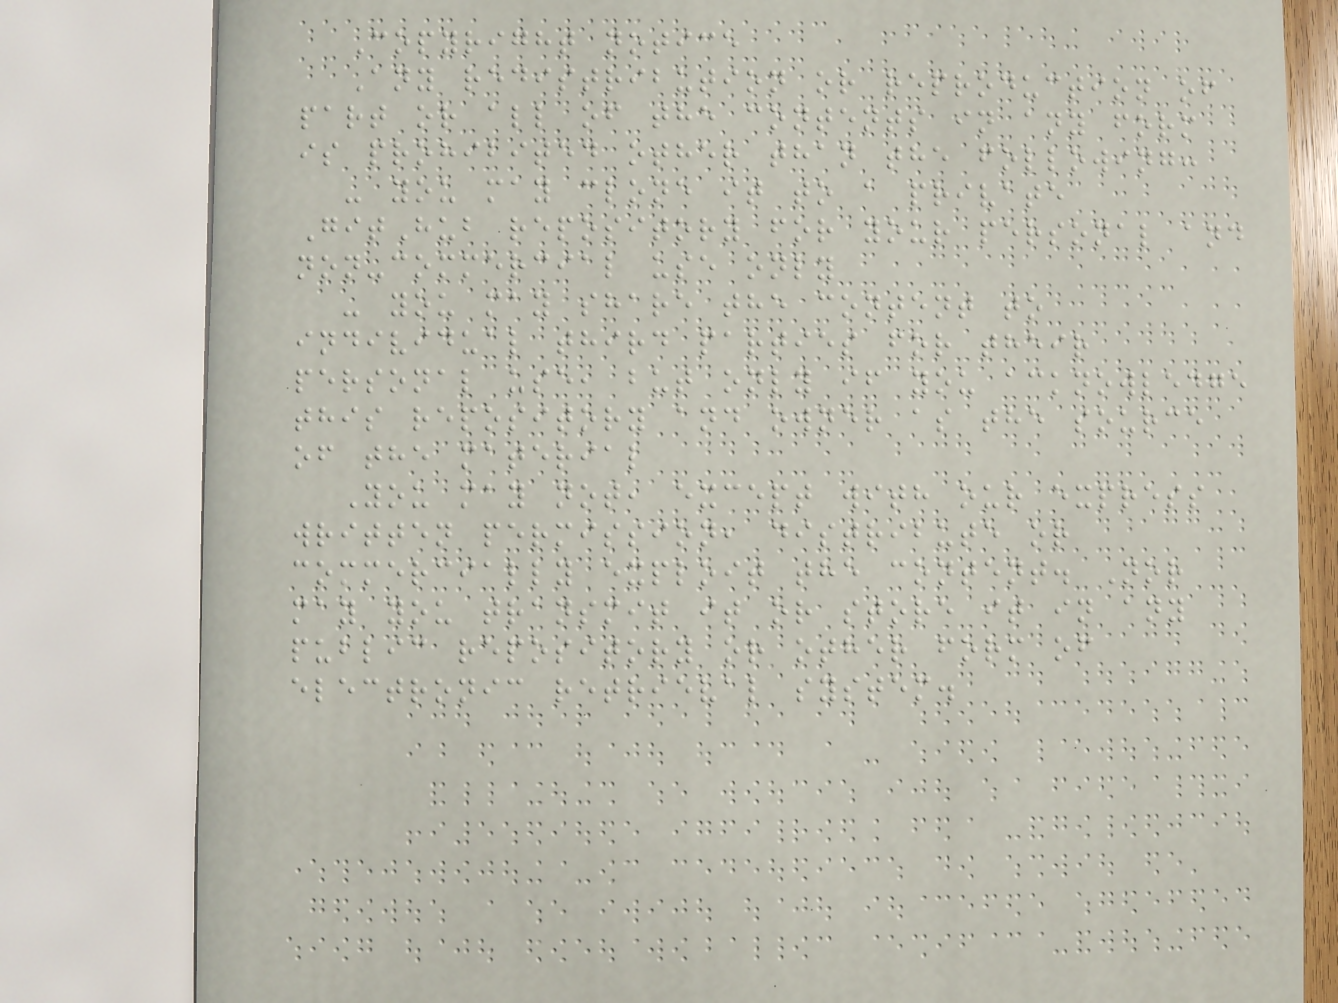Copyright notice
Any redistribution or reproduction of
part or all of the contents in any form
is prohibited other than the following:
- you may clone it to a private
GitHub repository for your personal and
non-commercial use only
- you may share the content to
individual third parties for their
personal use, but only if you acknowledge
this repository and owner as the source
of the material
You may not, except with our express
written permission, distribute or
commercially exploit the content. Nor
may you transmit it or store it in any
public repository or other form of
electronic retrieval system.
